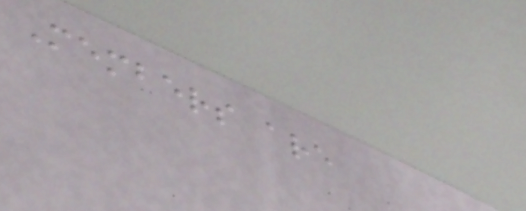Members are
